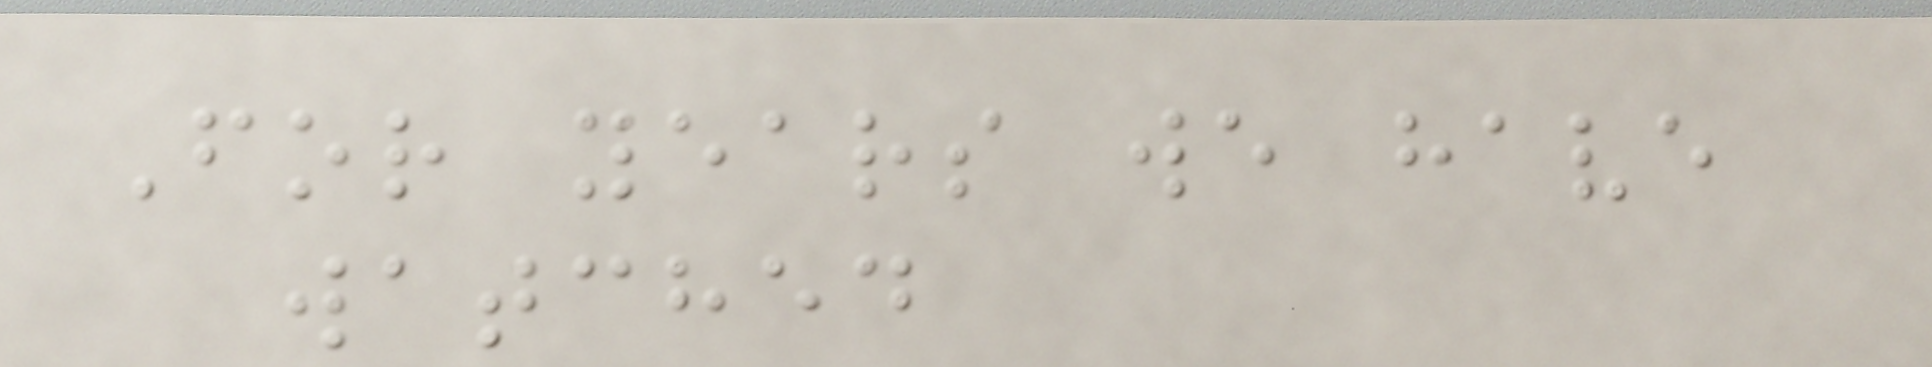For years we have
watched
